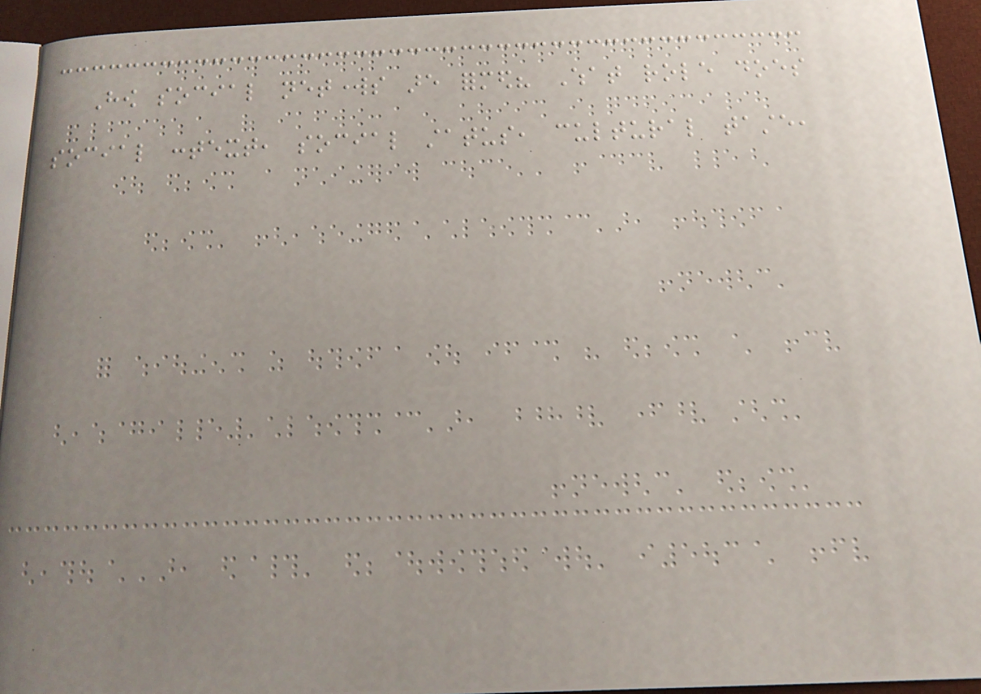How social networks are formed? What role does
social context, social status, cultural taste,
